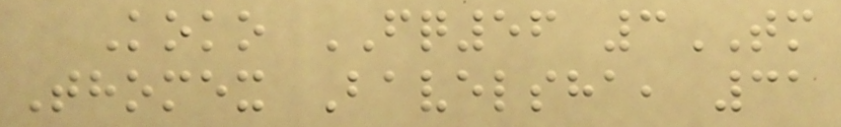Koko FQ56 3TM
Thomex Bavelsha, 31
